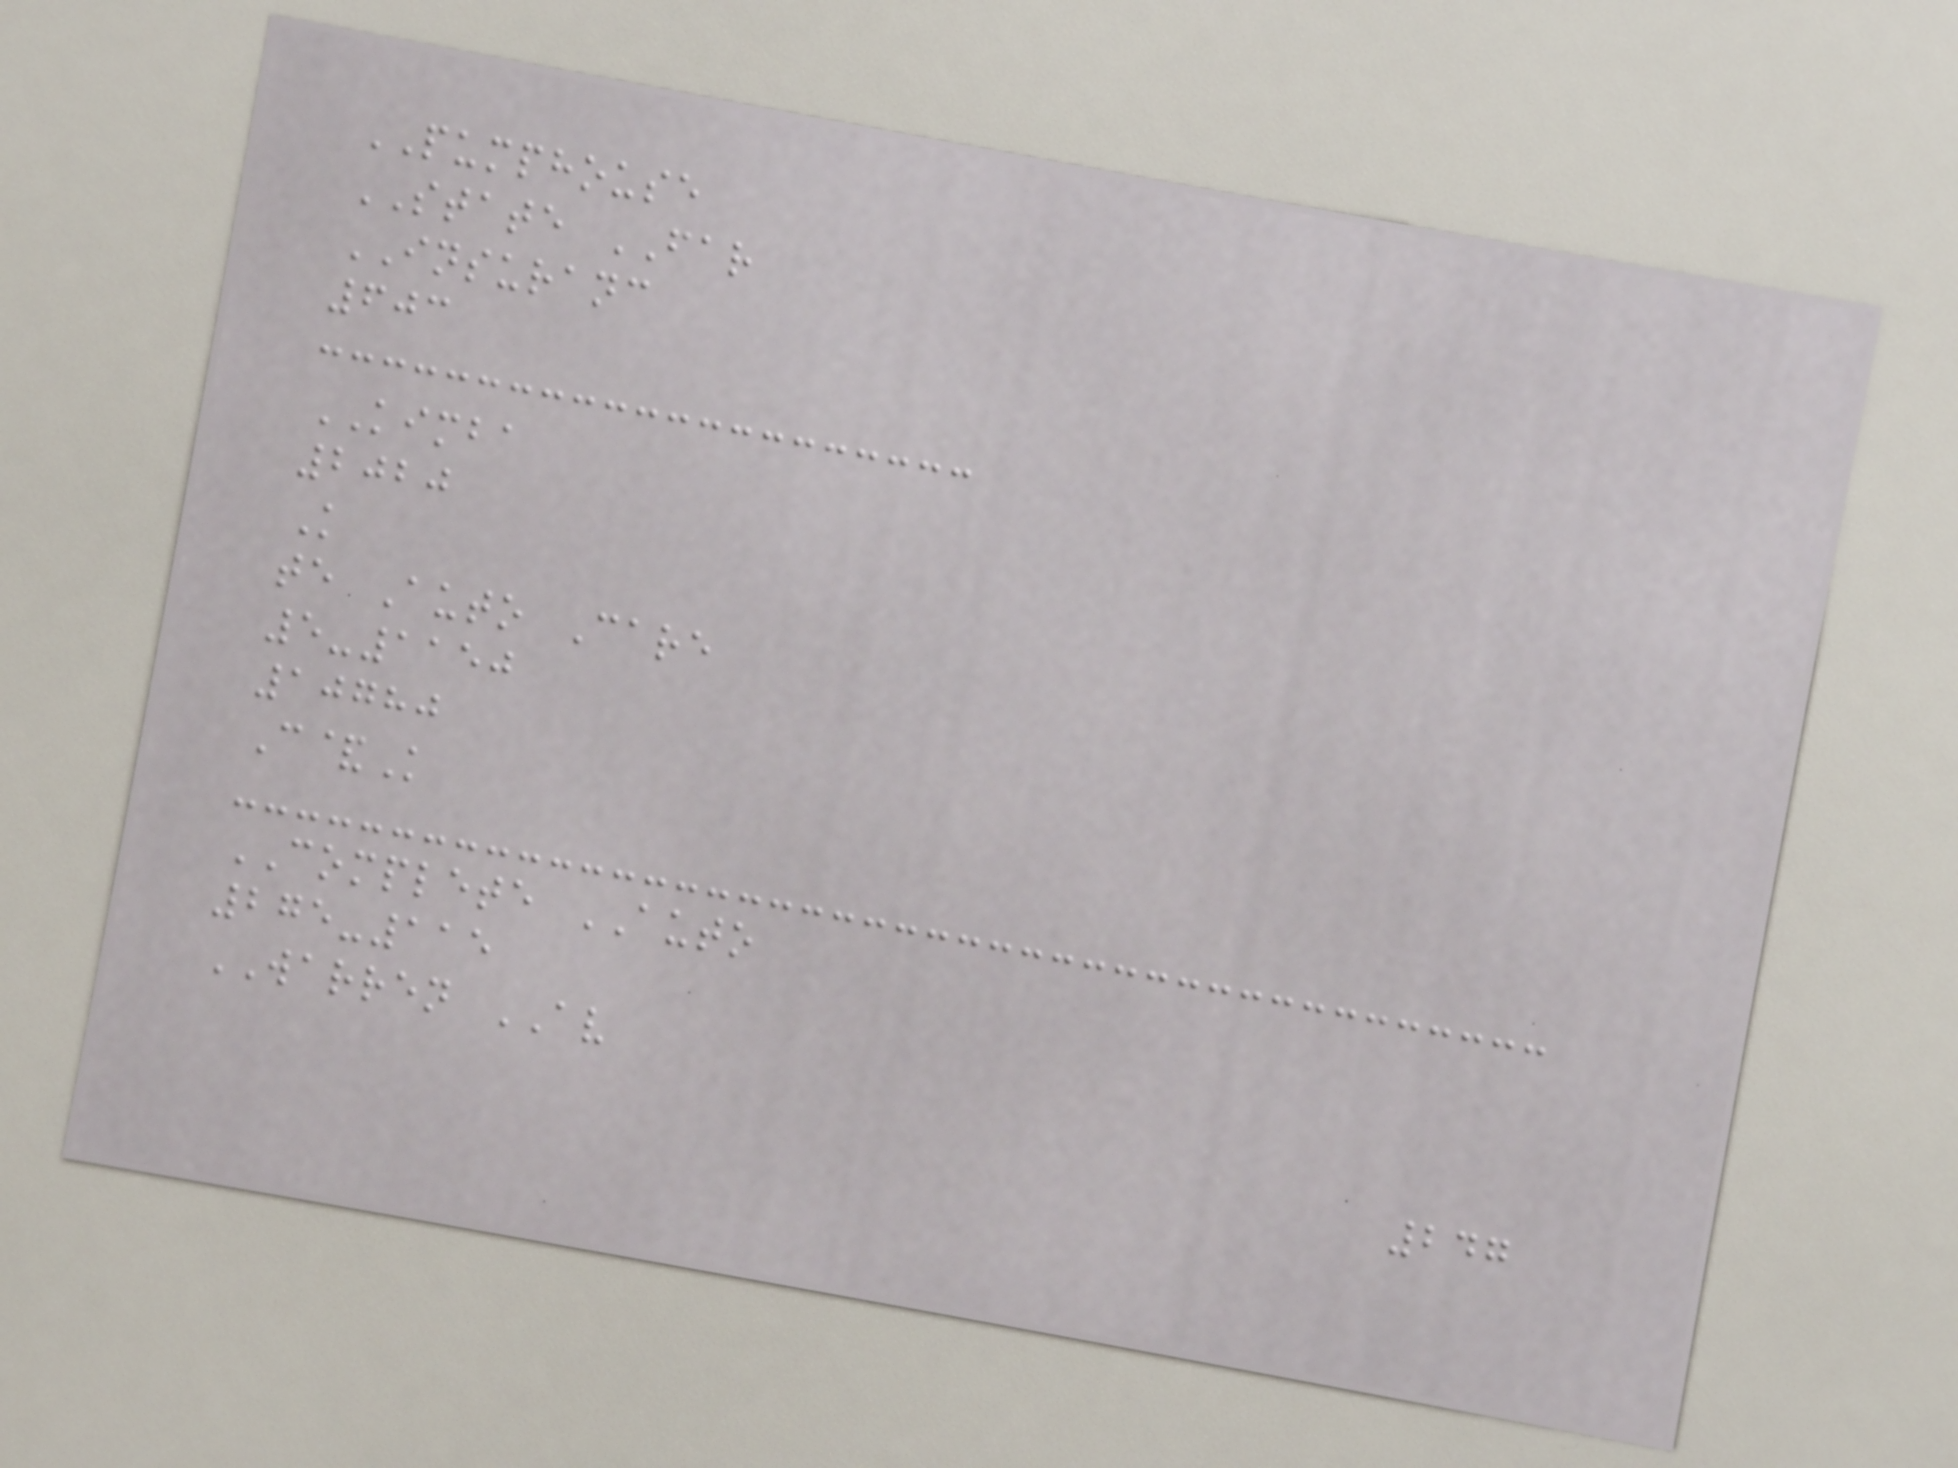PUMPHOUSE
STATE FAR
INSURANC
603
KIMBA
2020
K
te Auto Care
5-1150
10780
C&K
COMPLETE AUTO
275-115
WARREN AV
247
